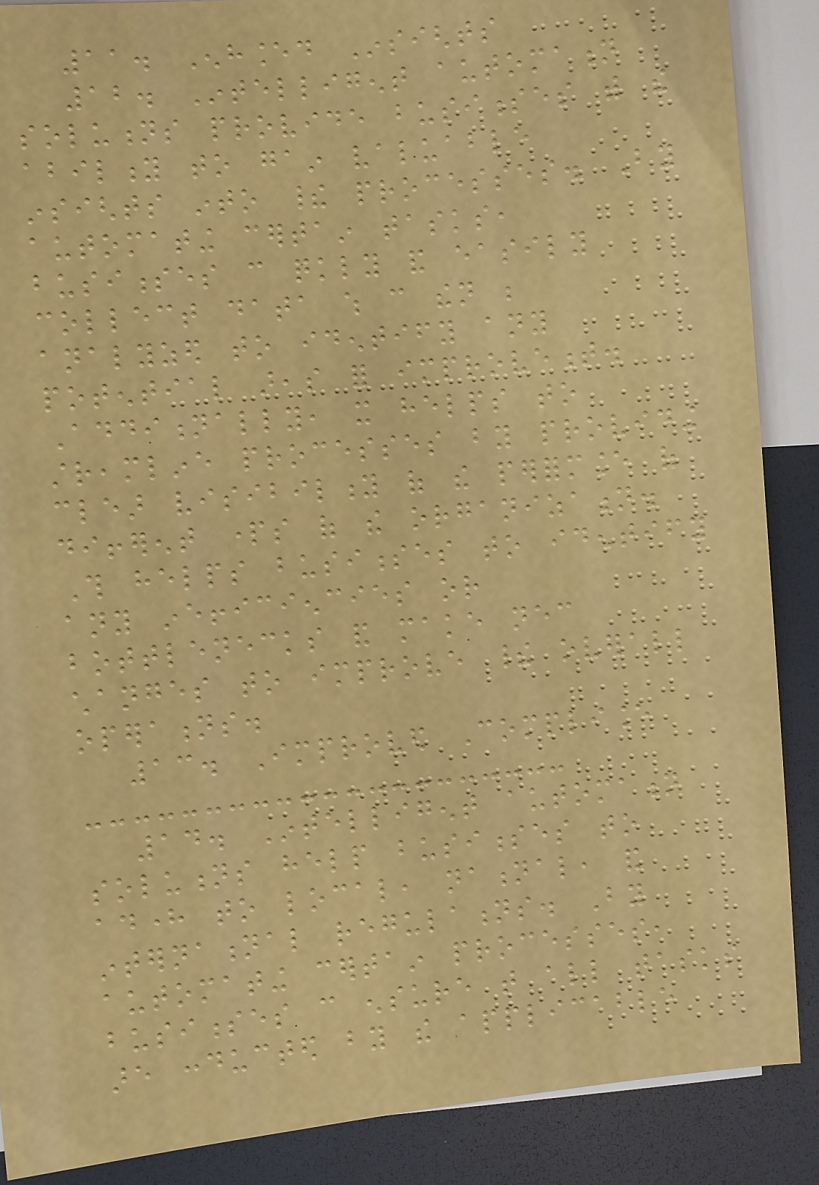11. Enhanced Insights
12. Intelligent automation
solutions provide businesses with the
ability to gain valuable
insights into their processes. By
automating certain tasks,
businesses can quickly and easily
collect data which can then be
analyzed to identify any
potential areas for improvement.
Additionally, it helps to
streamline processes by providing
clear visibility of the performance of
different parts of the organization.
This helps businesses to identify
any inefficiencies or
bottlenecks and make necessary
changes to improve their overall
operations.
13. Improved Compliance
14. Intelligent automation
solutions help businesses to
adhere to local, national, and
international regulations. By
automating certain processes,
businesses can ensure that all tasks
are conducted by the applicable
